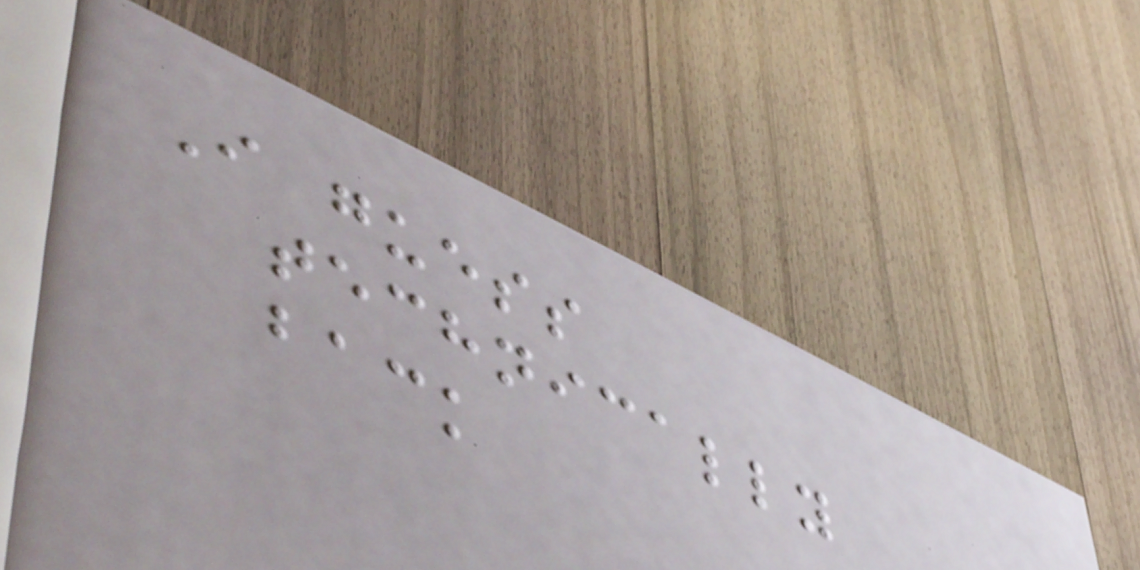I guess
technically
back
